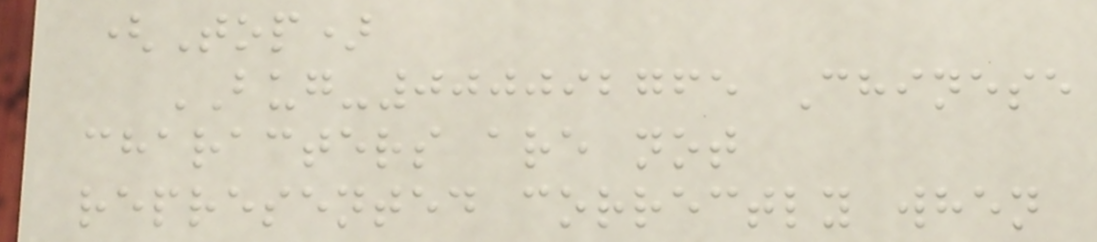(Top)
BUG-000092765 Chinese
characters are not
represented correctly when
